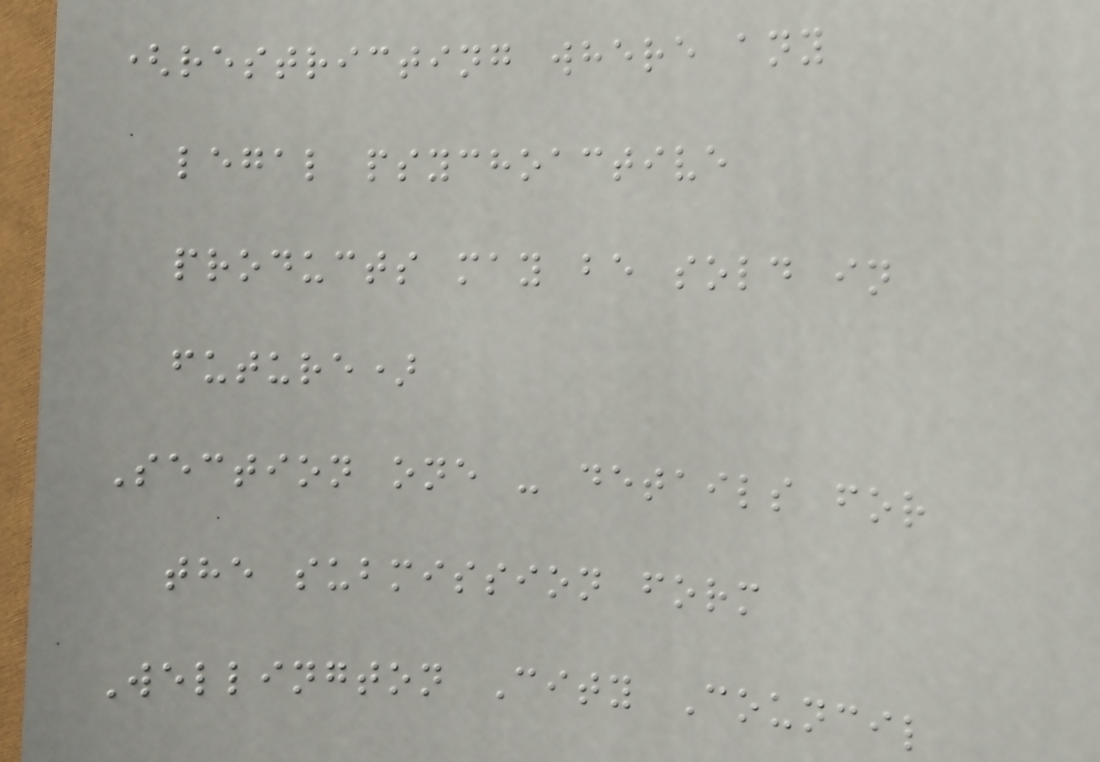(restricting where any
legal psychoactive
products may be sold in
future)
Section one - details for
the submission form
Wellington City Council
